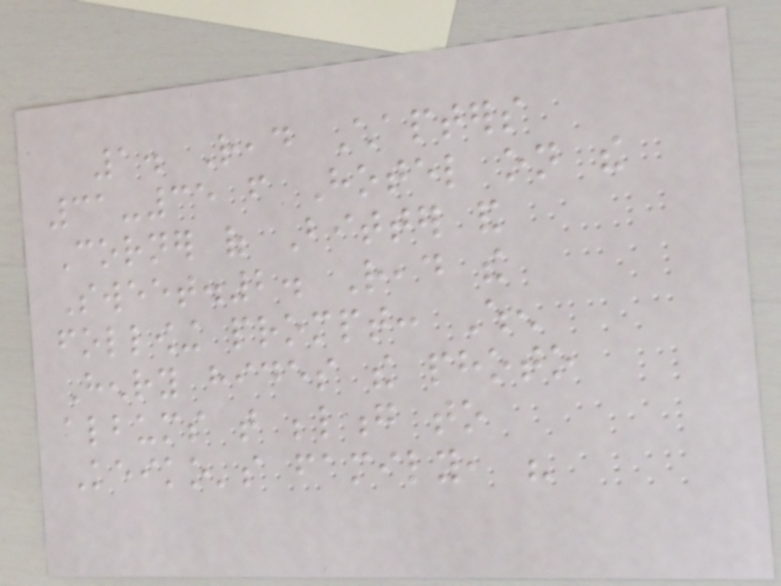1. Read Chapters
31-35 from Hotel on the
Corner of Bitter and
Sweet.2. Read the
following prompt: When
Henry hides the photo
albums that belong to
Keiko's family, his
